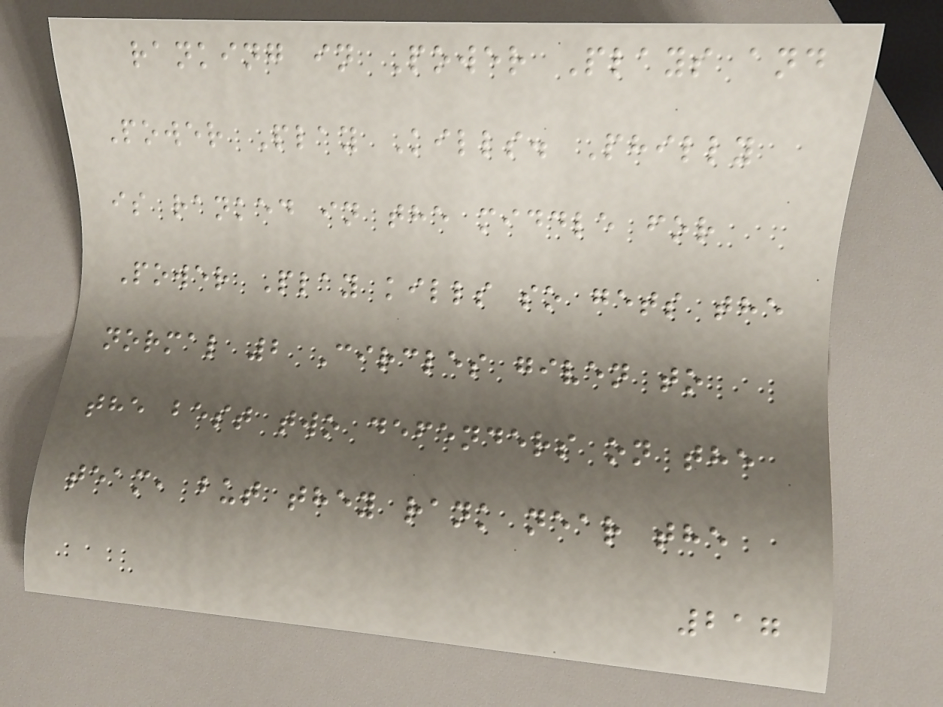ranking in Power Plays and
Power Play Kills. Philly
is ranked in the middle for
Power Play kills so gets the
normal 2 Circles given to
the best two defenders on the
team, but they rank near the
217
